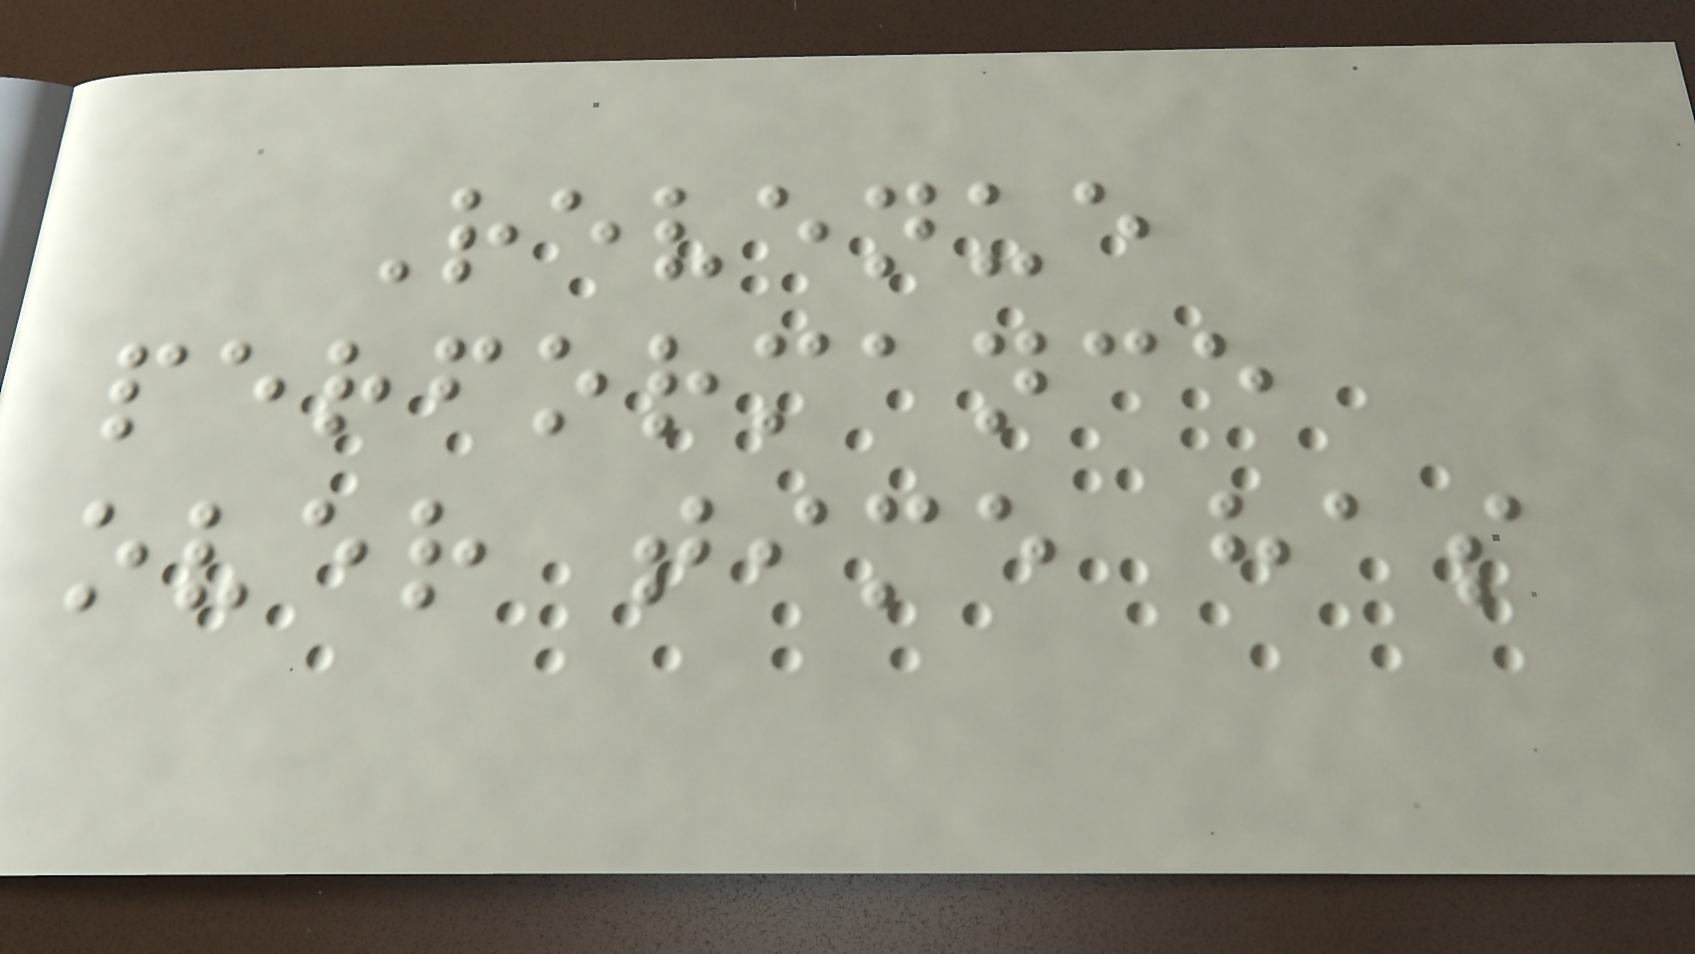Revenue
performance
over time has
